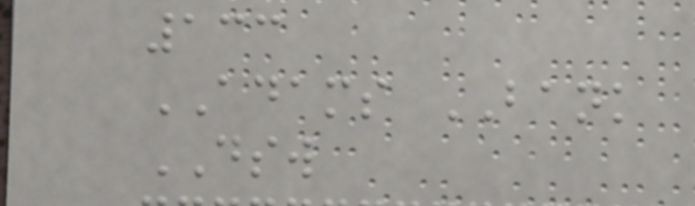133
ADAMS BANK
DSW
